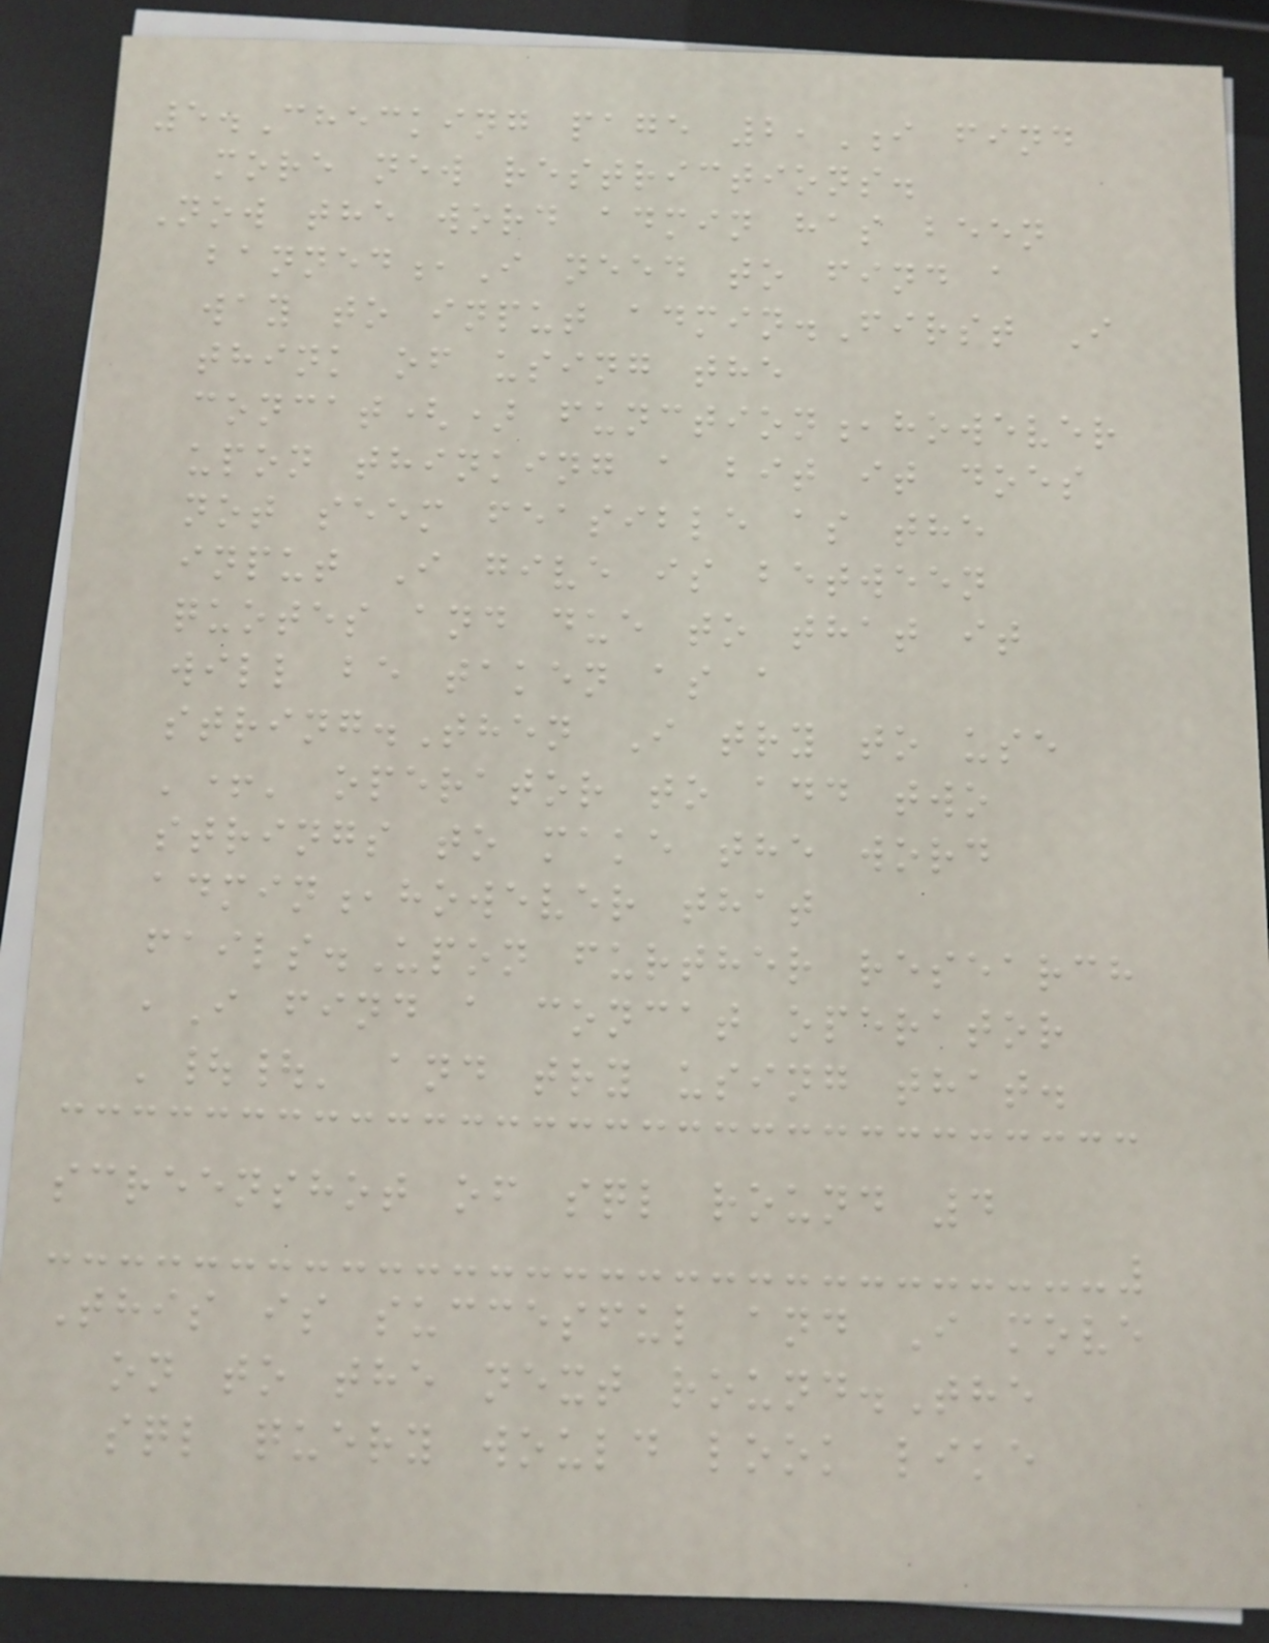5.Checking page 2,I find
more new restrictions.
Now the word admin has been
banned,I need to find a
way to input admin.First I
think of using the
concat() function,however
upon thinking a bit it does
not seem feasible as the
input I give is between
quotes and due to that it
will be taken as a
string.Then I try to use
'+' operator to add two
strings to make the word
admin,however that
fails.Upon further research
,I find a concat operator
'||' and try using that.
screenshot of sql round 4
This is succesful and I move
on to the next round.The
sql query would look like
